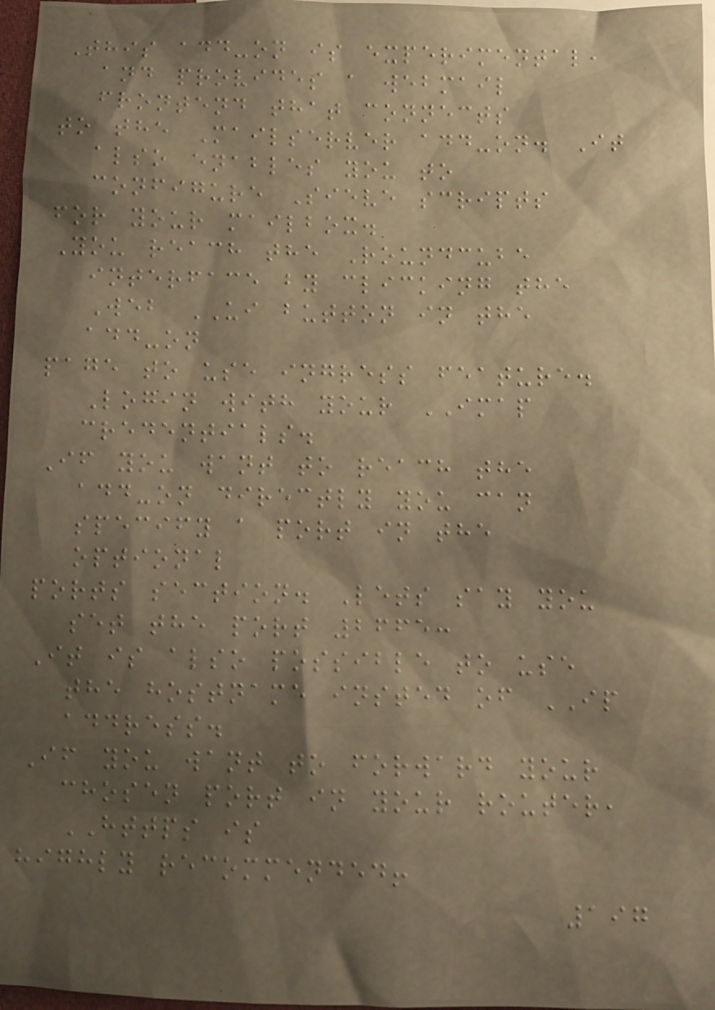This add-on is experimental,
and provides a webmail
frontend that connects
to the Mailserver add-on. It
also enables you to
configure Sieve scripts
for your mailbox.
You reach the Roundcube
interface by clicking the
Web UI button in the
add-on
page to use ingress feature.
Login with your IMAP
credentials.
If you want to reach the
add-on directly you can
specify a port in the
optional
ports section. Lets say you
set the port 2665:
It is also possible to use
the hostname insted of IP
address.
If you want to forward your
chosen port in your router,
HTTPS is
highly recommended!
197
